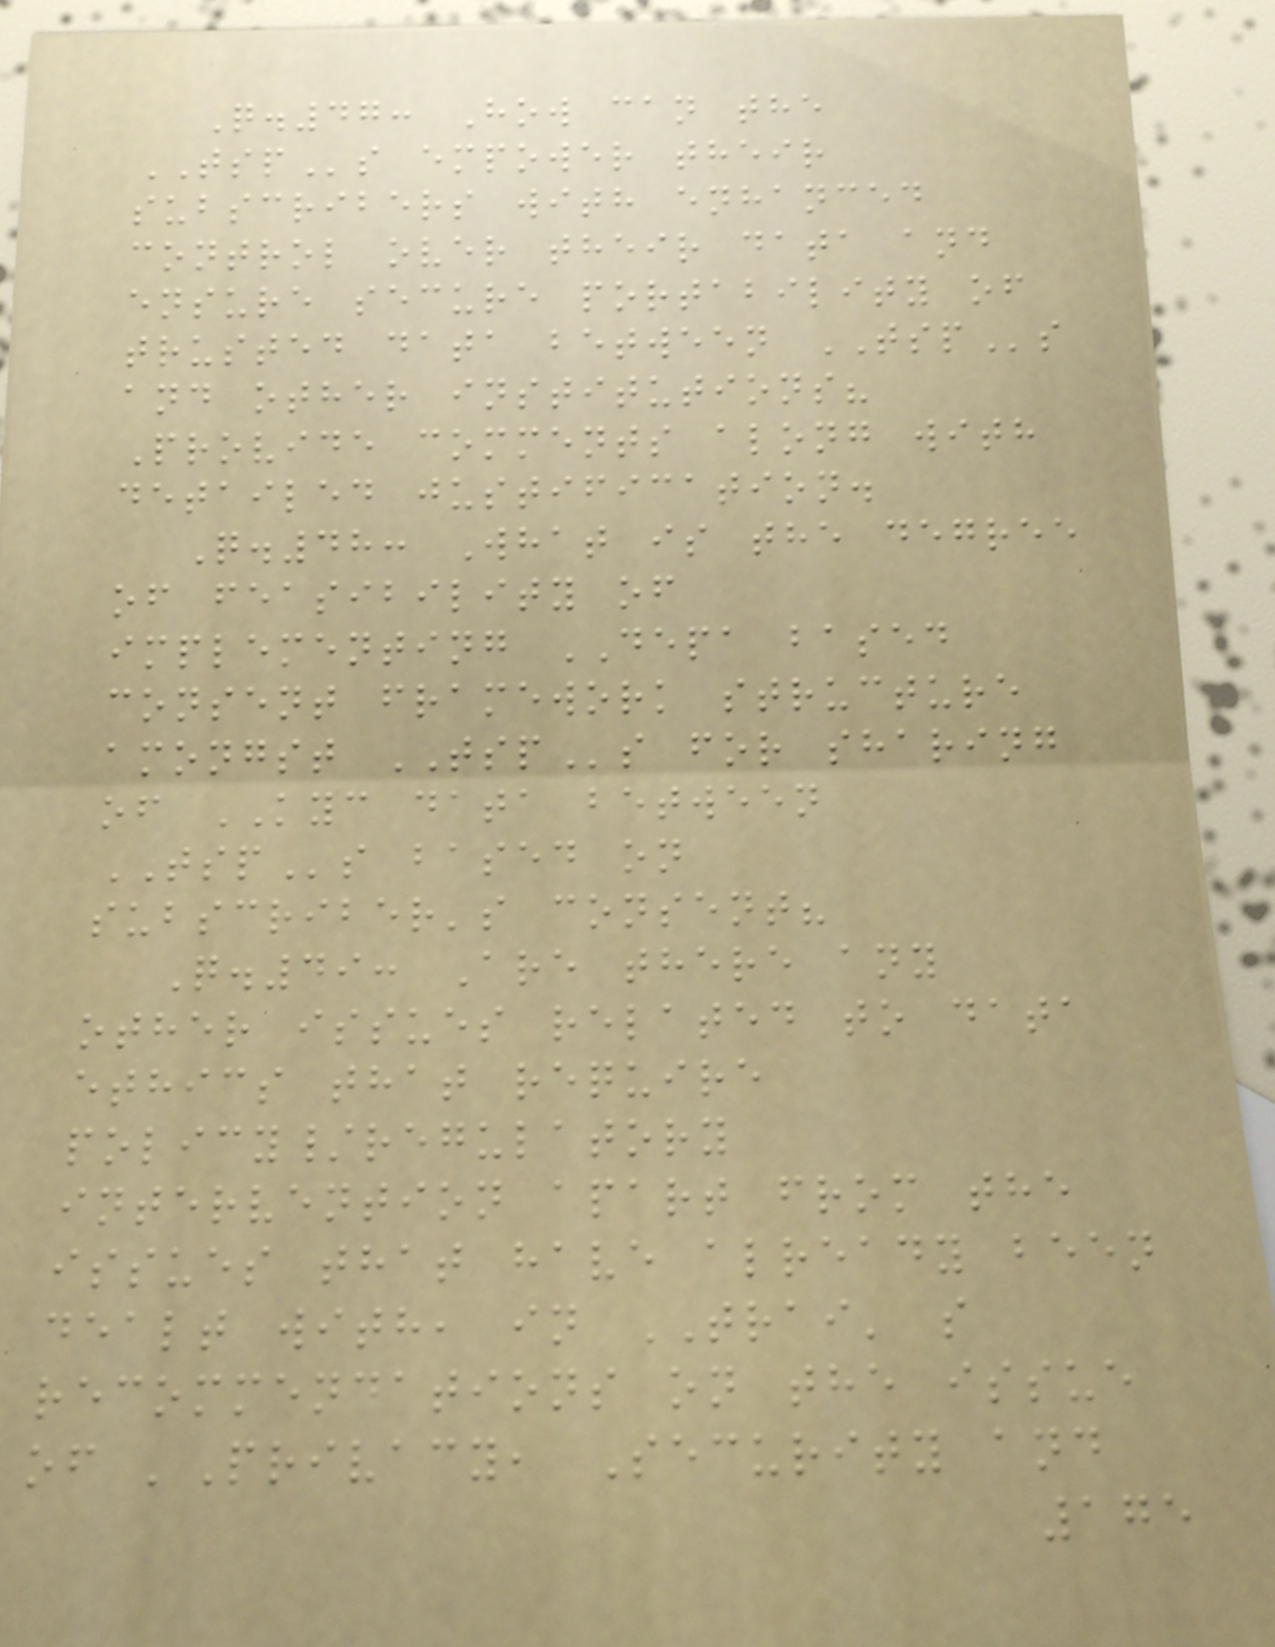Q.47: How can the
TSPs empower their
subscribers with enhanced
control over their data and
ensure secure portability of
trusted data between TSPs
and other institutions?
Provide comments along with
detailed justification.
Q.48: What is the degree
of feasibility of
implementing DEPA based
consent framework structure
amongst TSPs for sharing
of KYC data between
TSPs based on
subscriber's consent?
Q.49: Are there any
other issues related to data
ethics that require
policy/regulatory
intervention apart from the
issues that have already been
dealt with, in TRAI' s
recommendations on the issue
of 'Privacy, Security and
175
